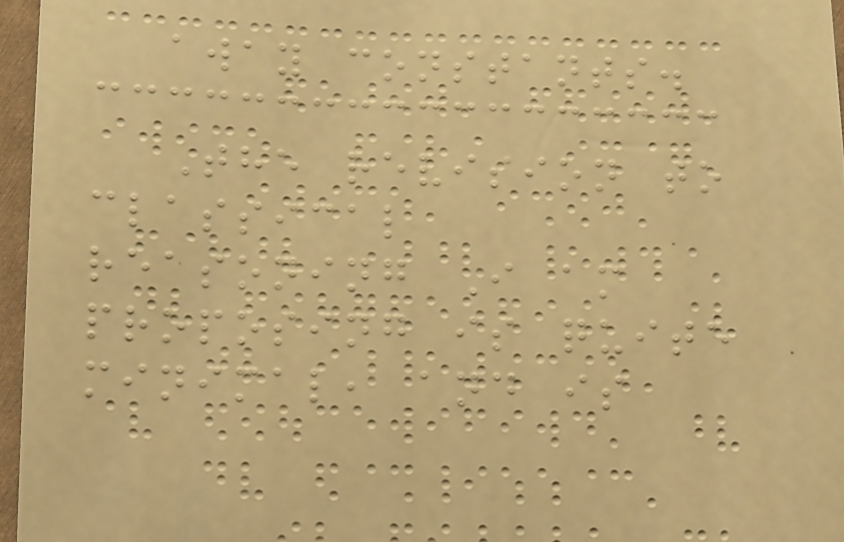away constants.
The revision to
classical
reasoning I am
proposing is quite
minimal, and is
